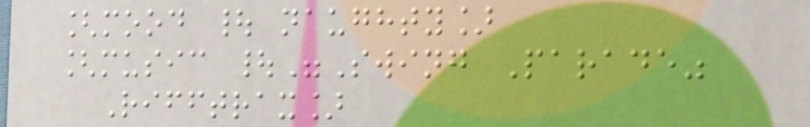[mood | naughty]
[music |"Swing Parade"
Rifftrax]
